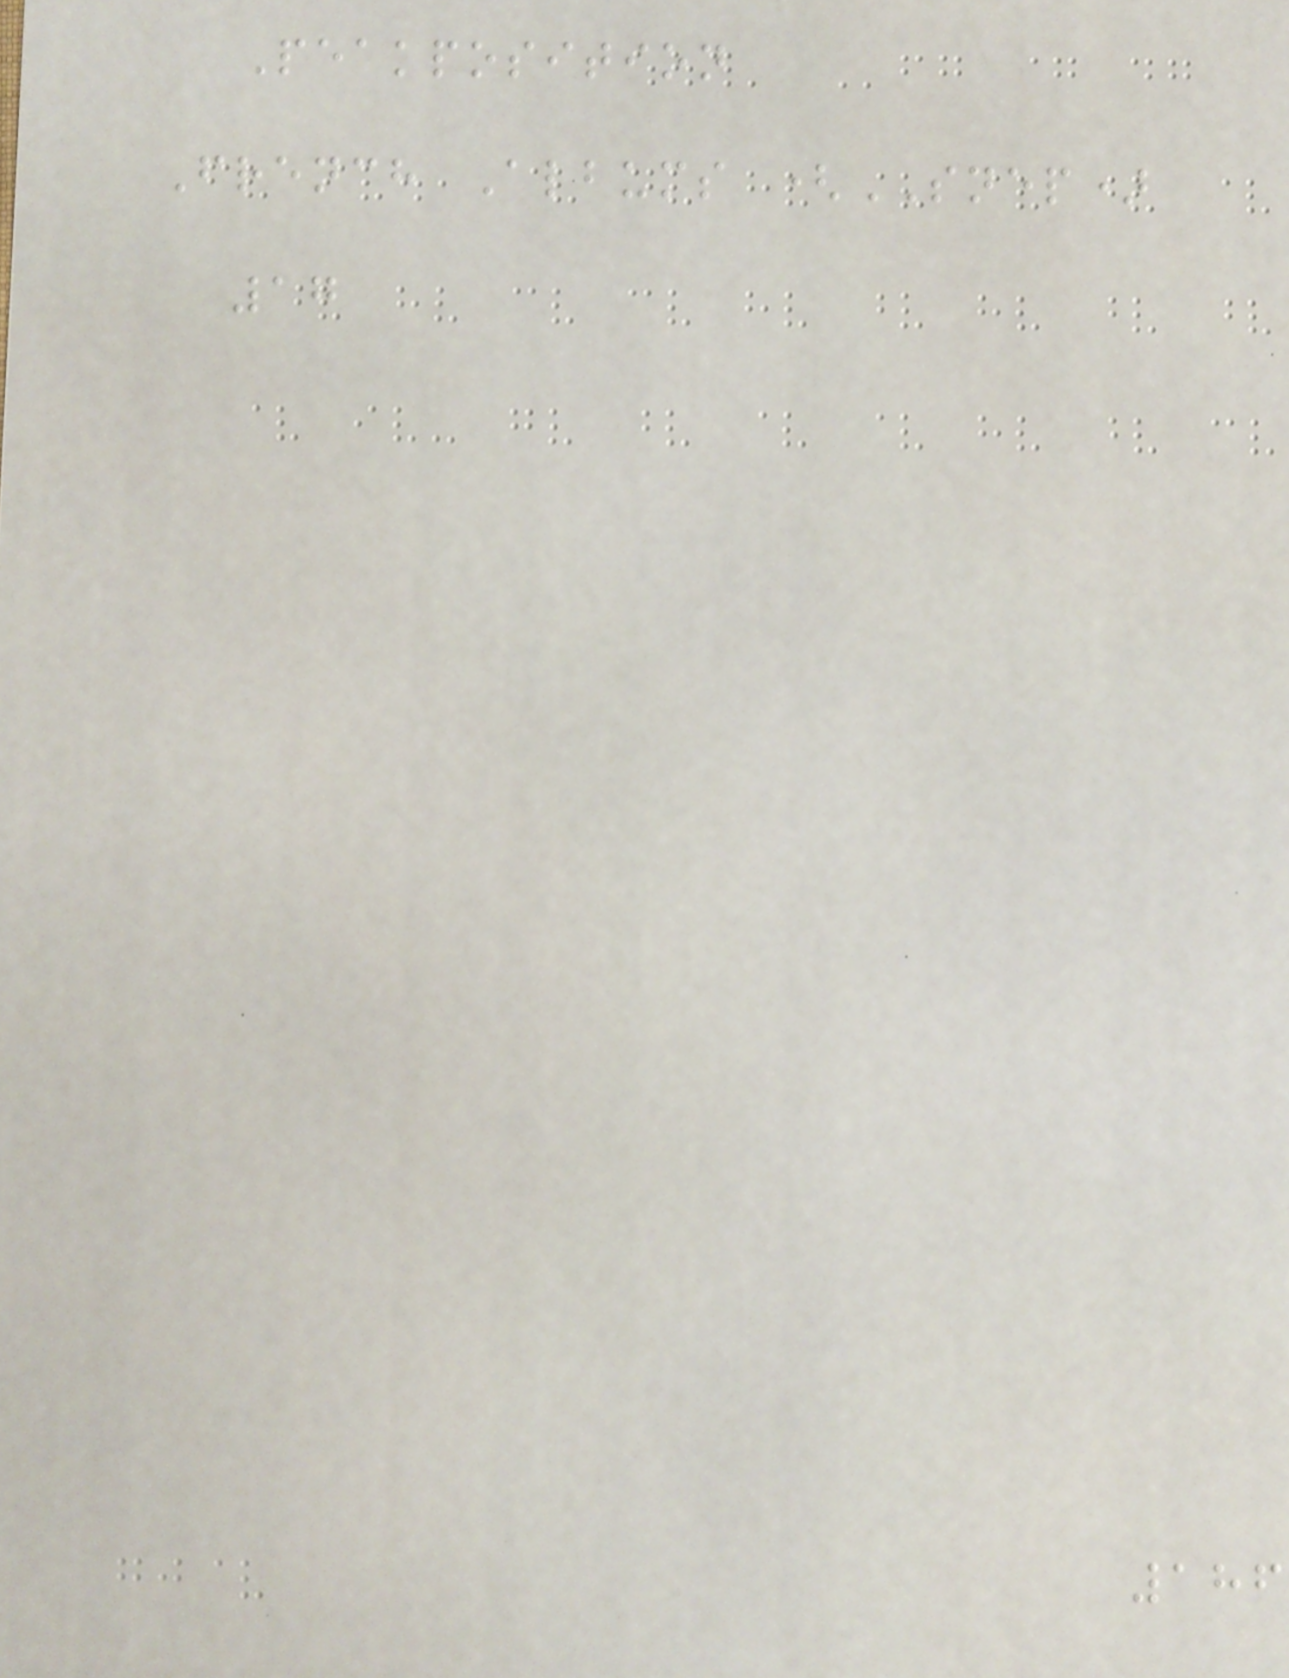Peakposition
French Albums (SNEP)
17
186
